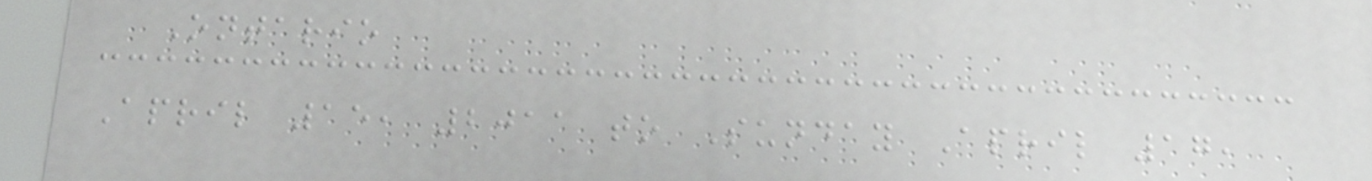Ontario
April 15, 2011 to Sunday April 17,
